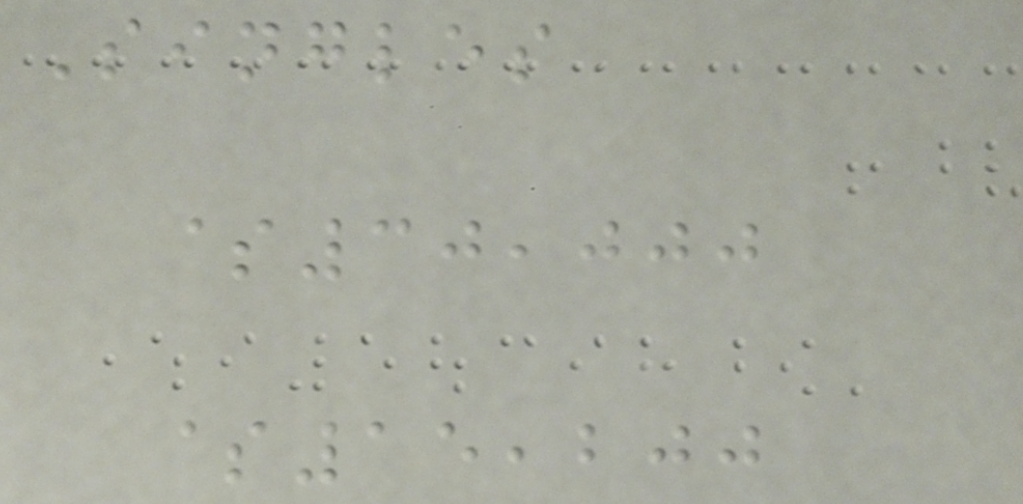Singles
$30,000
$15,200
